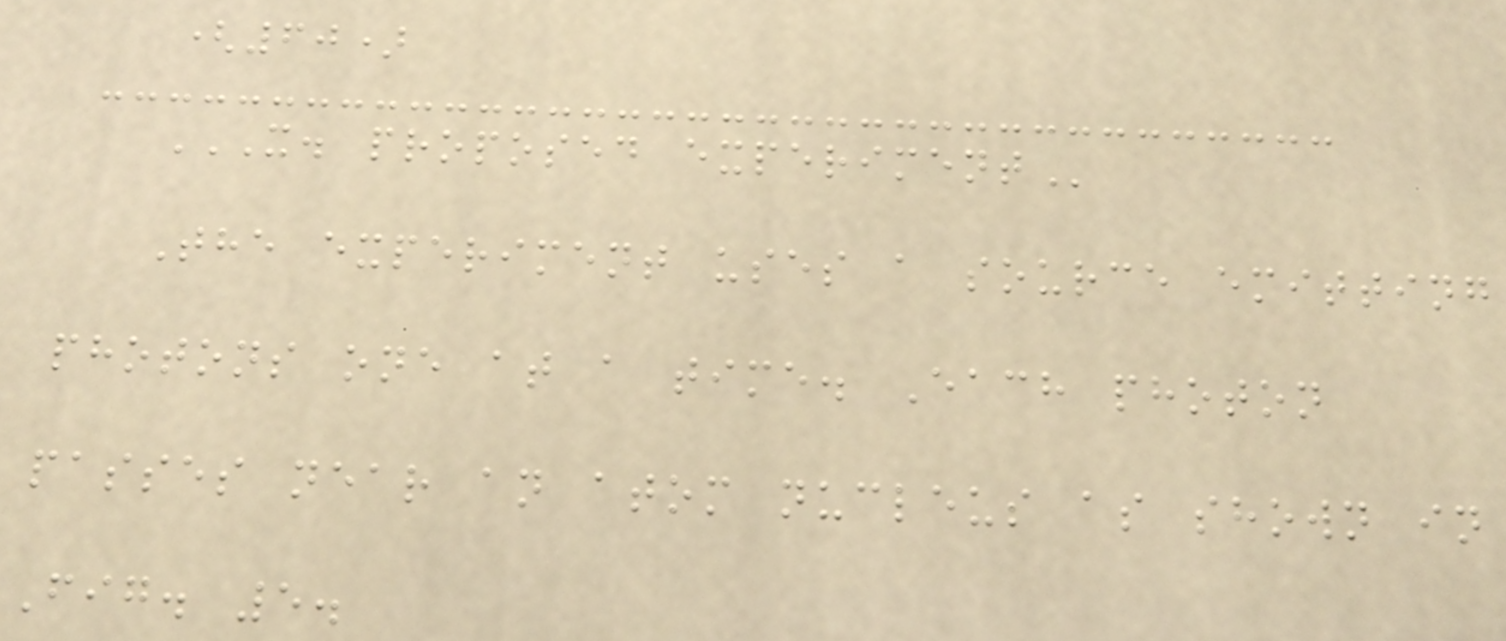(60)
X. PROPOSED EXPERIMENT
The experiment uses a source emitting
photons one at a time. Each photon
passes near an atom nucleus as shown in
Fig. 5.
